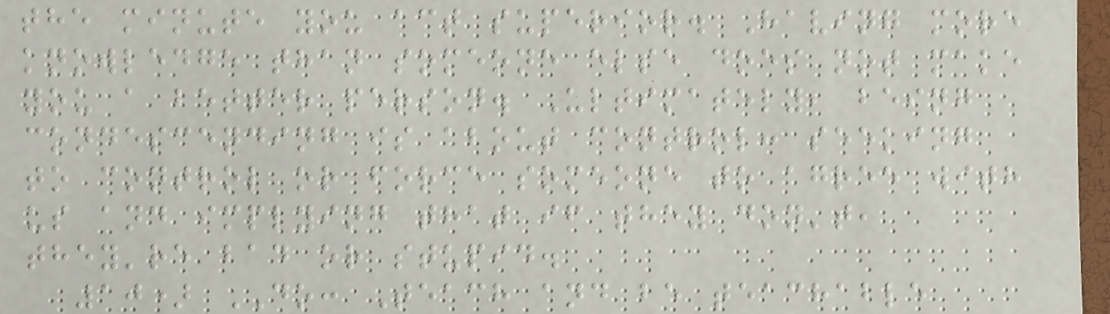the minute you act superior. Having more
knowledge than someone else does not make
you a better person. Ultimately, being
condescending is about control: seeking
to control or force someone to agree with
us and implying that if they don't,
they're bad or stupid.
10) DO: Teach and be teachable
